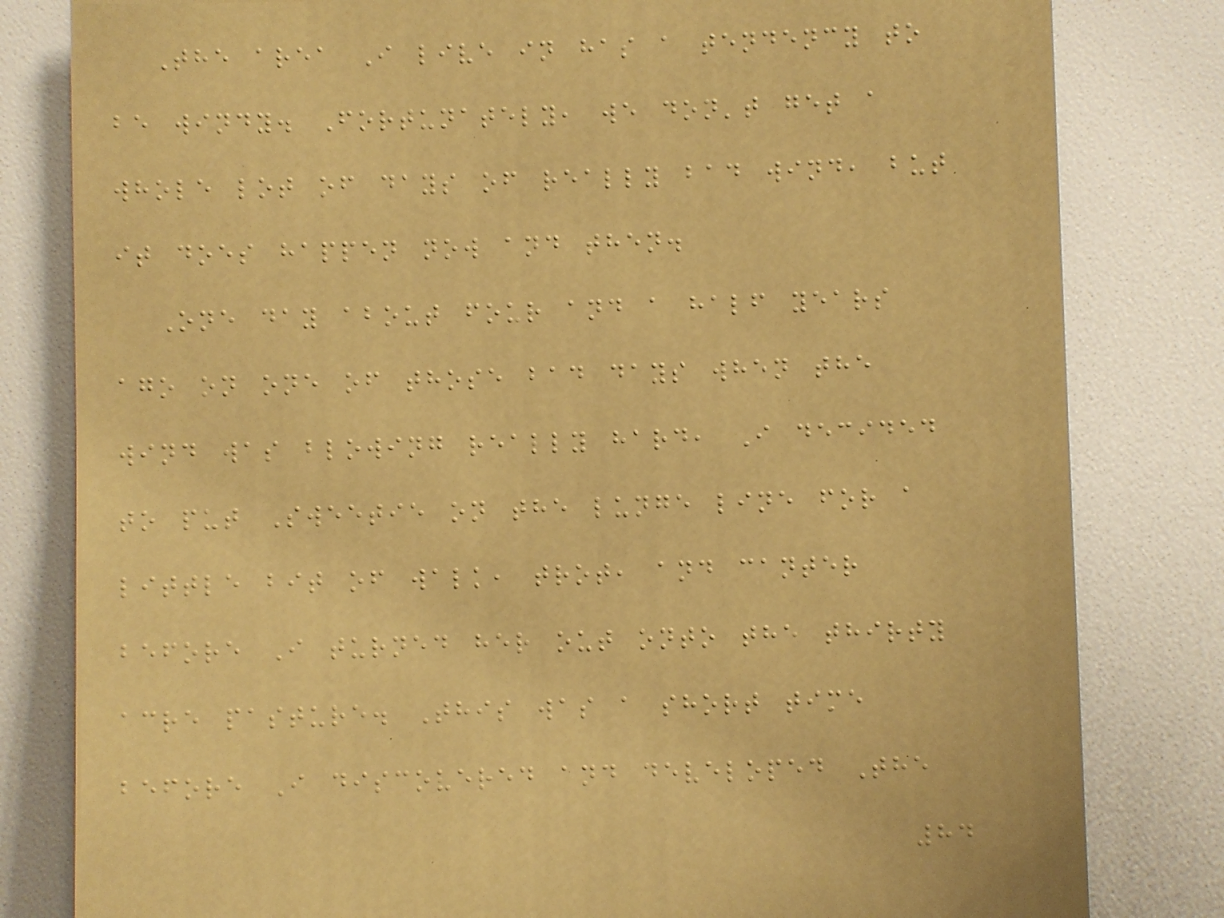The area I live in has a tendency to
be windy. Fortunately, we don't get a
whole lot of days of really bad wind, but
it does happen now and then.
One day about four and a half years
ago on one of those bad days when the
wind was blowing really hard, I decided
to put Sweetie on the lunge line for a
little bit of walk, trot, and canter
before I turned her out onto the thirty
acre pasture. This was a short time
before I discovered and developed The
84
